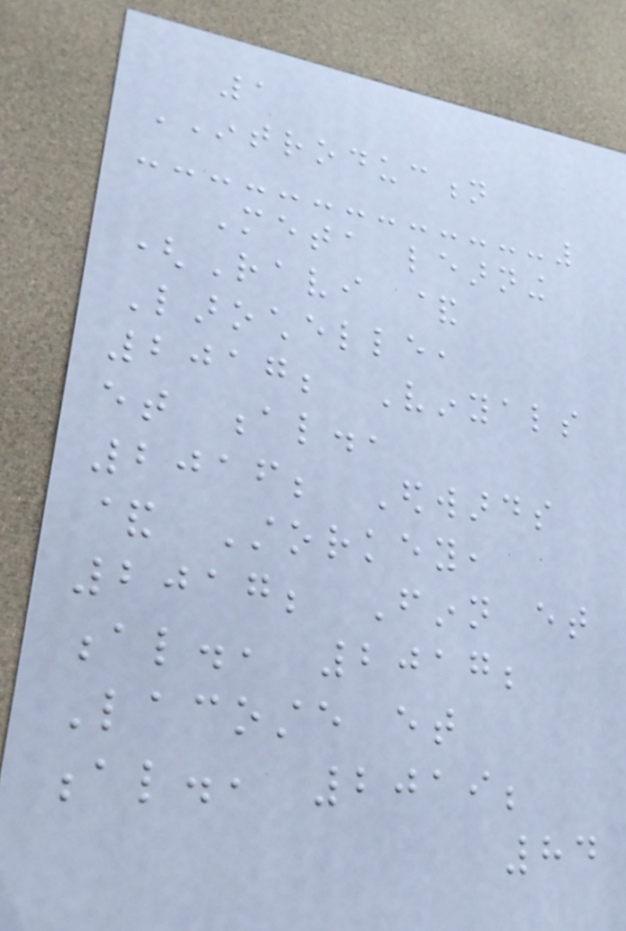1
INTRODUCTION
Meta learning
(Ravi &
Larochelle,
2017; Vinyals
et al.,
2016; Edwards
& Storkey,
2017; Finn et
al., 2017;
Lacoste et
al., 2019;
84
